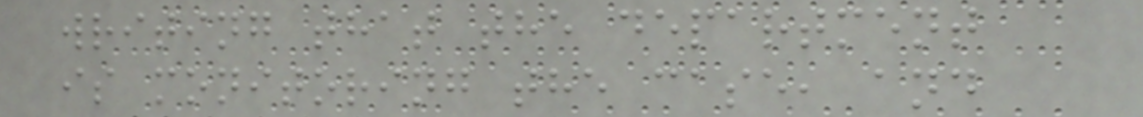writing that the department
is monitoring the case, and
